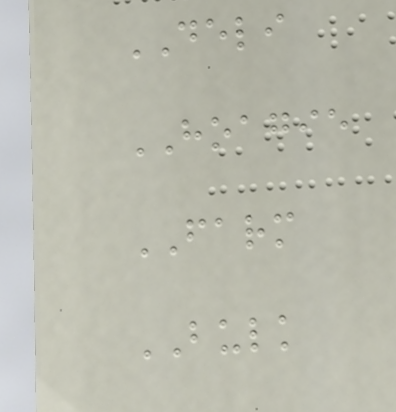DELI
HOAGIE
FARM
BULK
